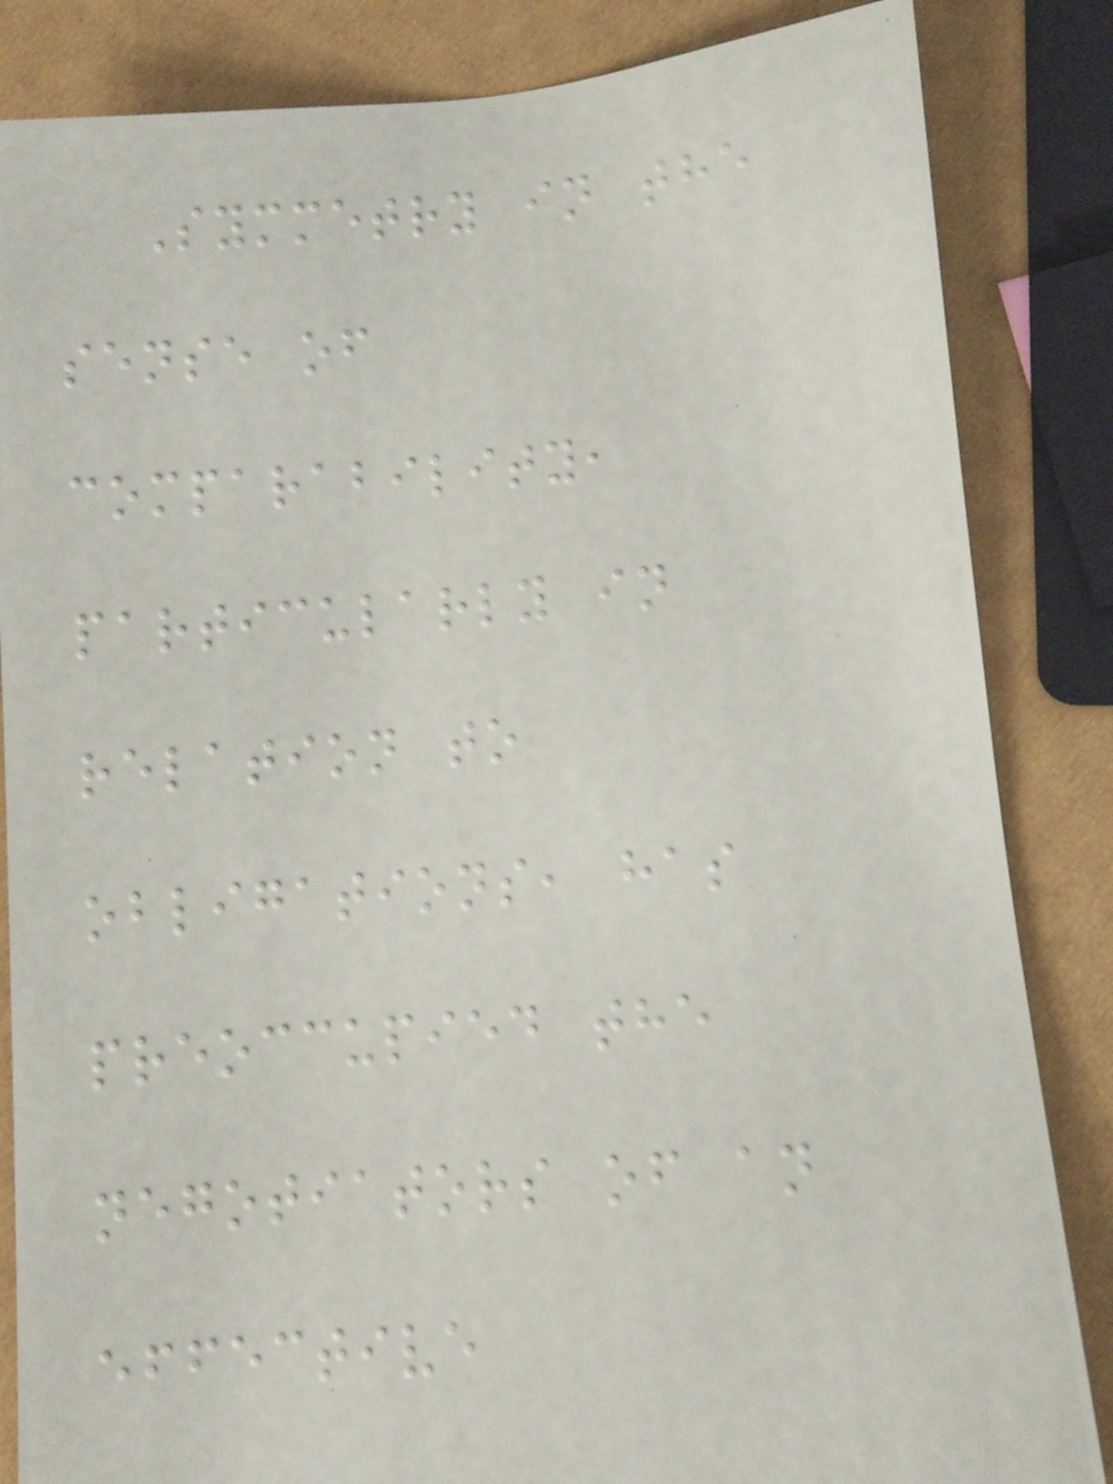Symmetry in the
sense of
comparability,
particularly in
relation to
obligations, has
preoccupied the
negotiators of an
effective
